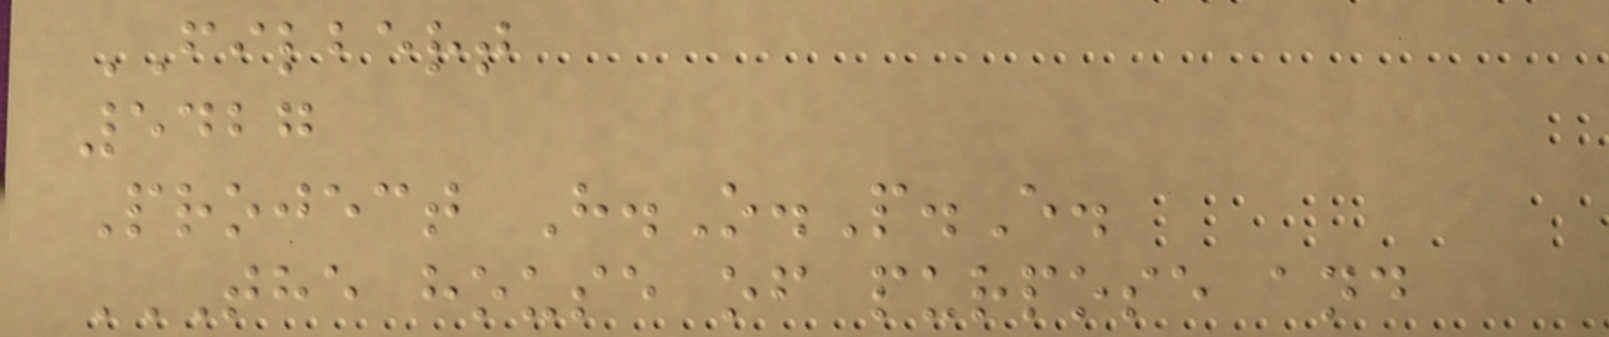FILBERT
5427
Project H.O.P.E.
THE HOUSE OF PURPOSE AND
